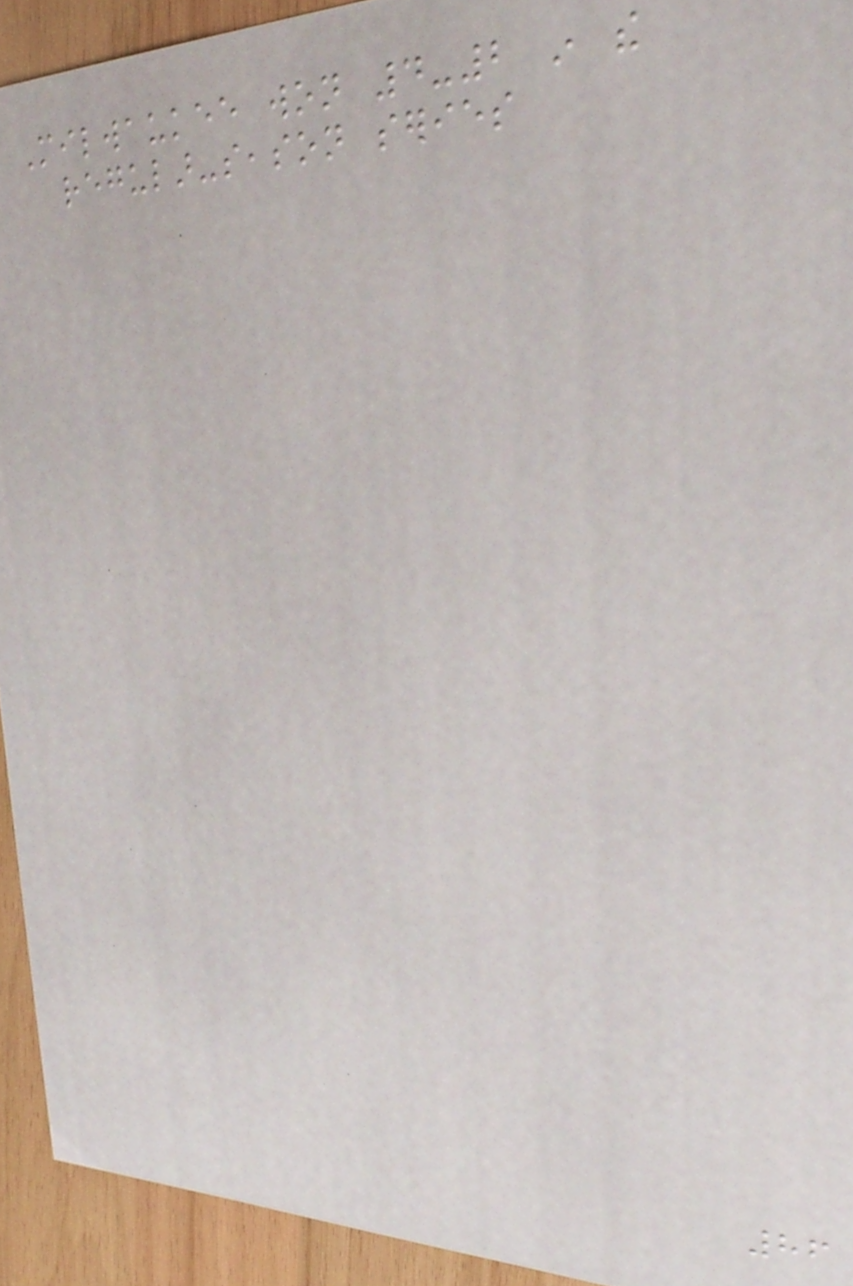Milwaukee won 4-2 in the
regular-season series
86
